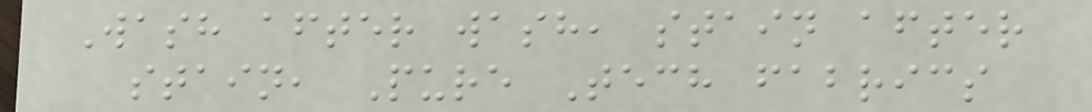Wash after wash, stain after
stain, Pure Tech fabrics
